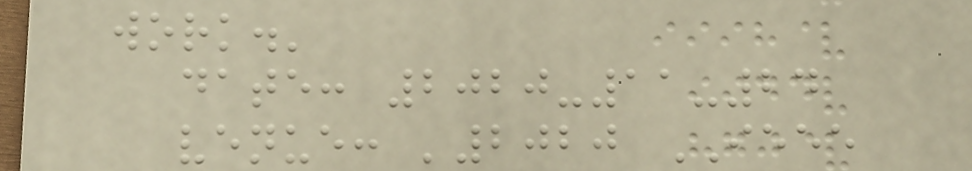work.'
date: 2020-11-24
venue: '2020 IEEE
